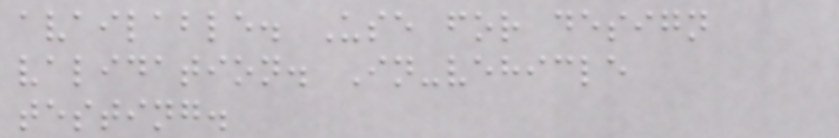available. Use for design
validation. In-vehicle
testing.
